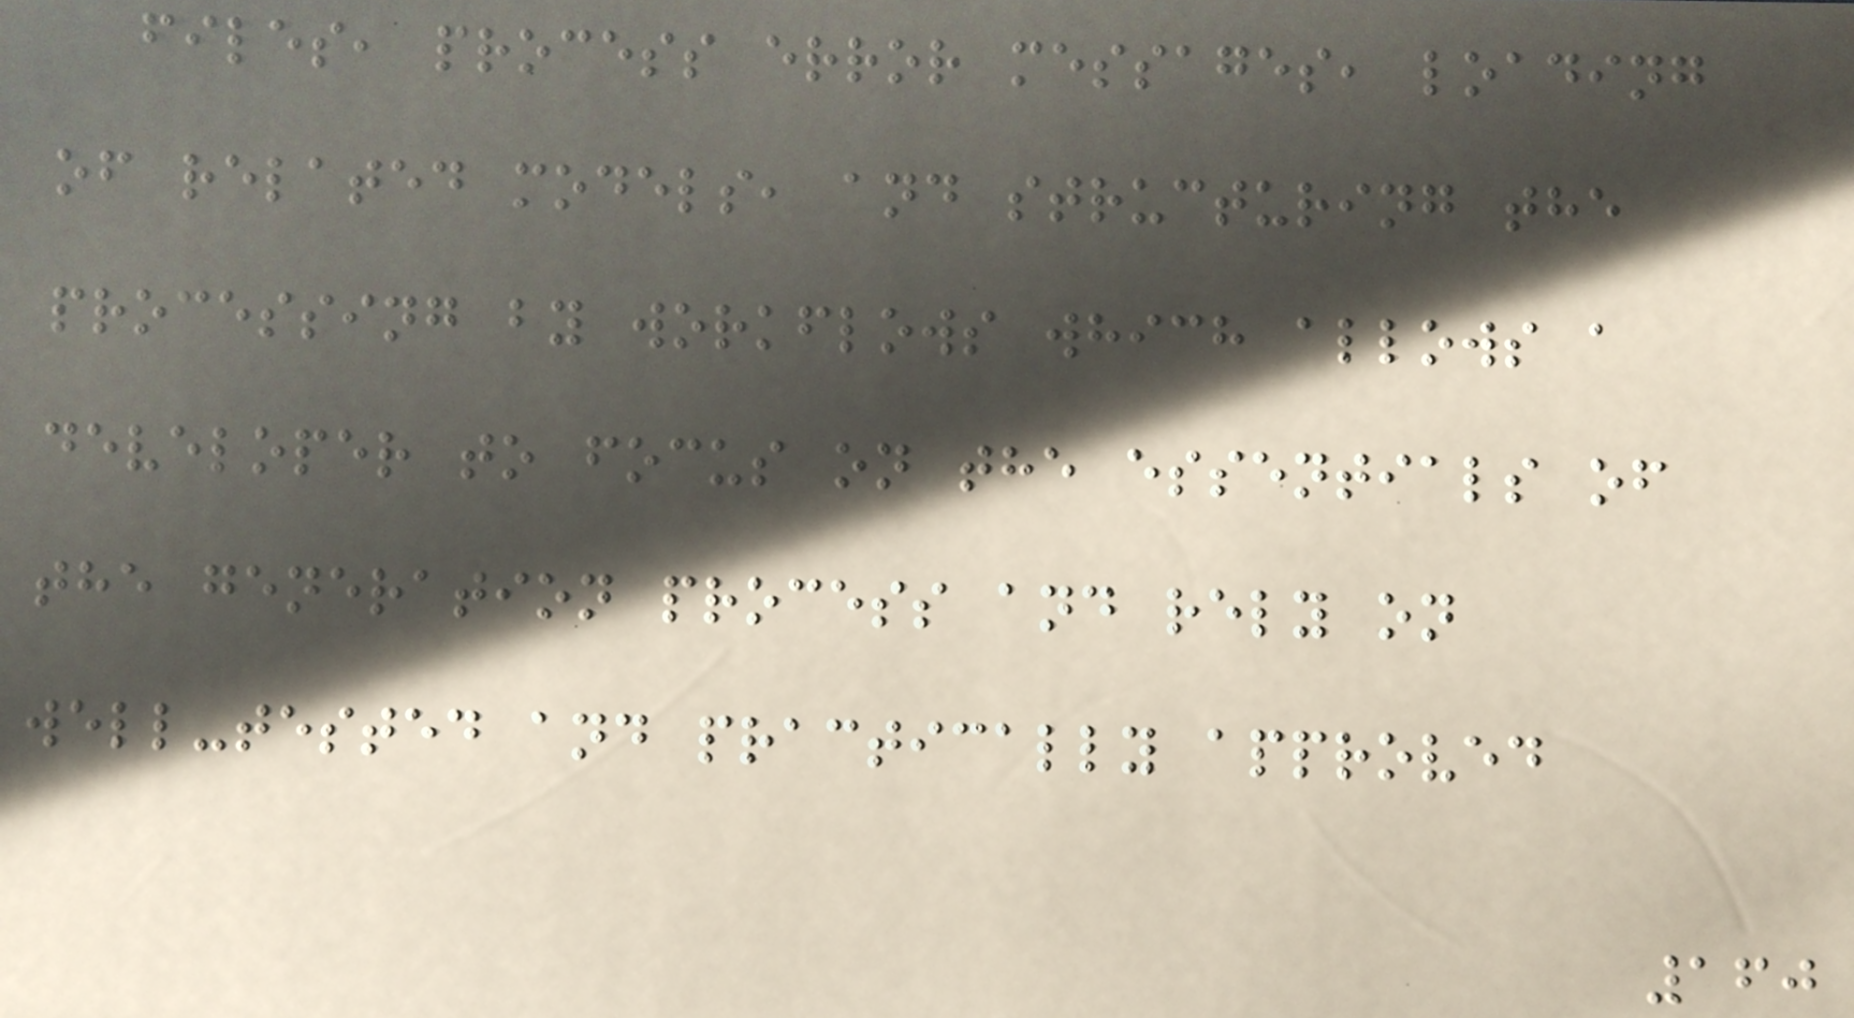files, process error messages, loading
of related models, and structuring the
processing by workflows which allows a
developer to focus on the essentials of
the generation process and rely on
well-tested and practically approved
160
